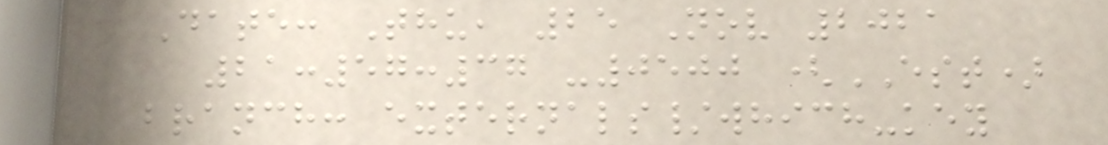Date: Thu, 25 Nov 2021
21:57:37 -0500 (EST)
branch: externals/which-key
